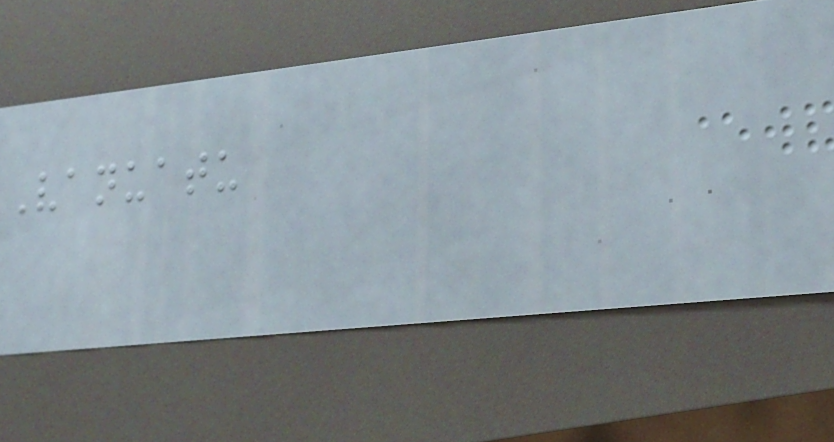Vanuatu
